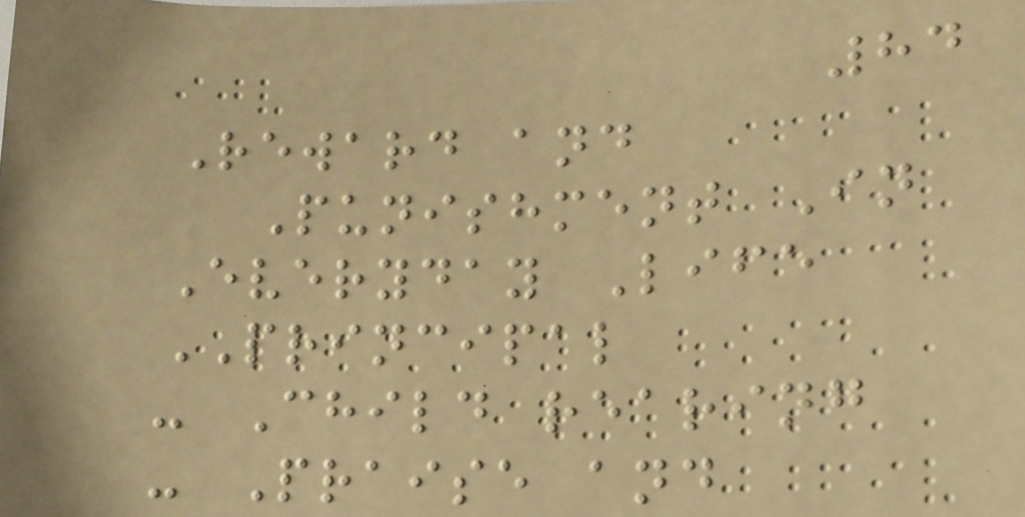84
Reward and
Punishment In
Everyday Life
PRINCIPAL
- Child rearing
- Praise and
